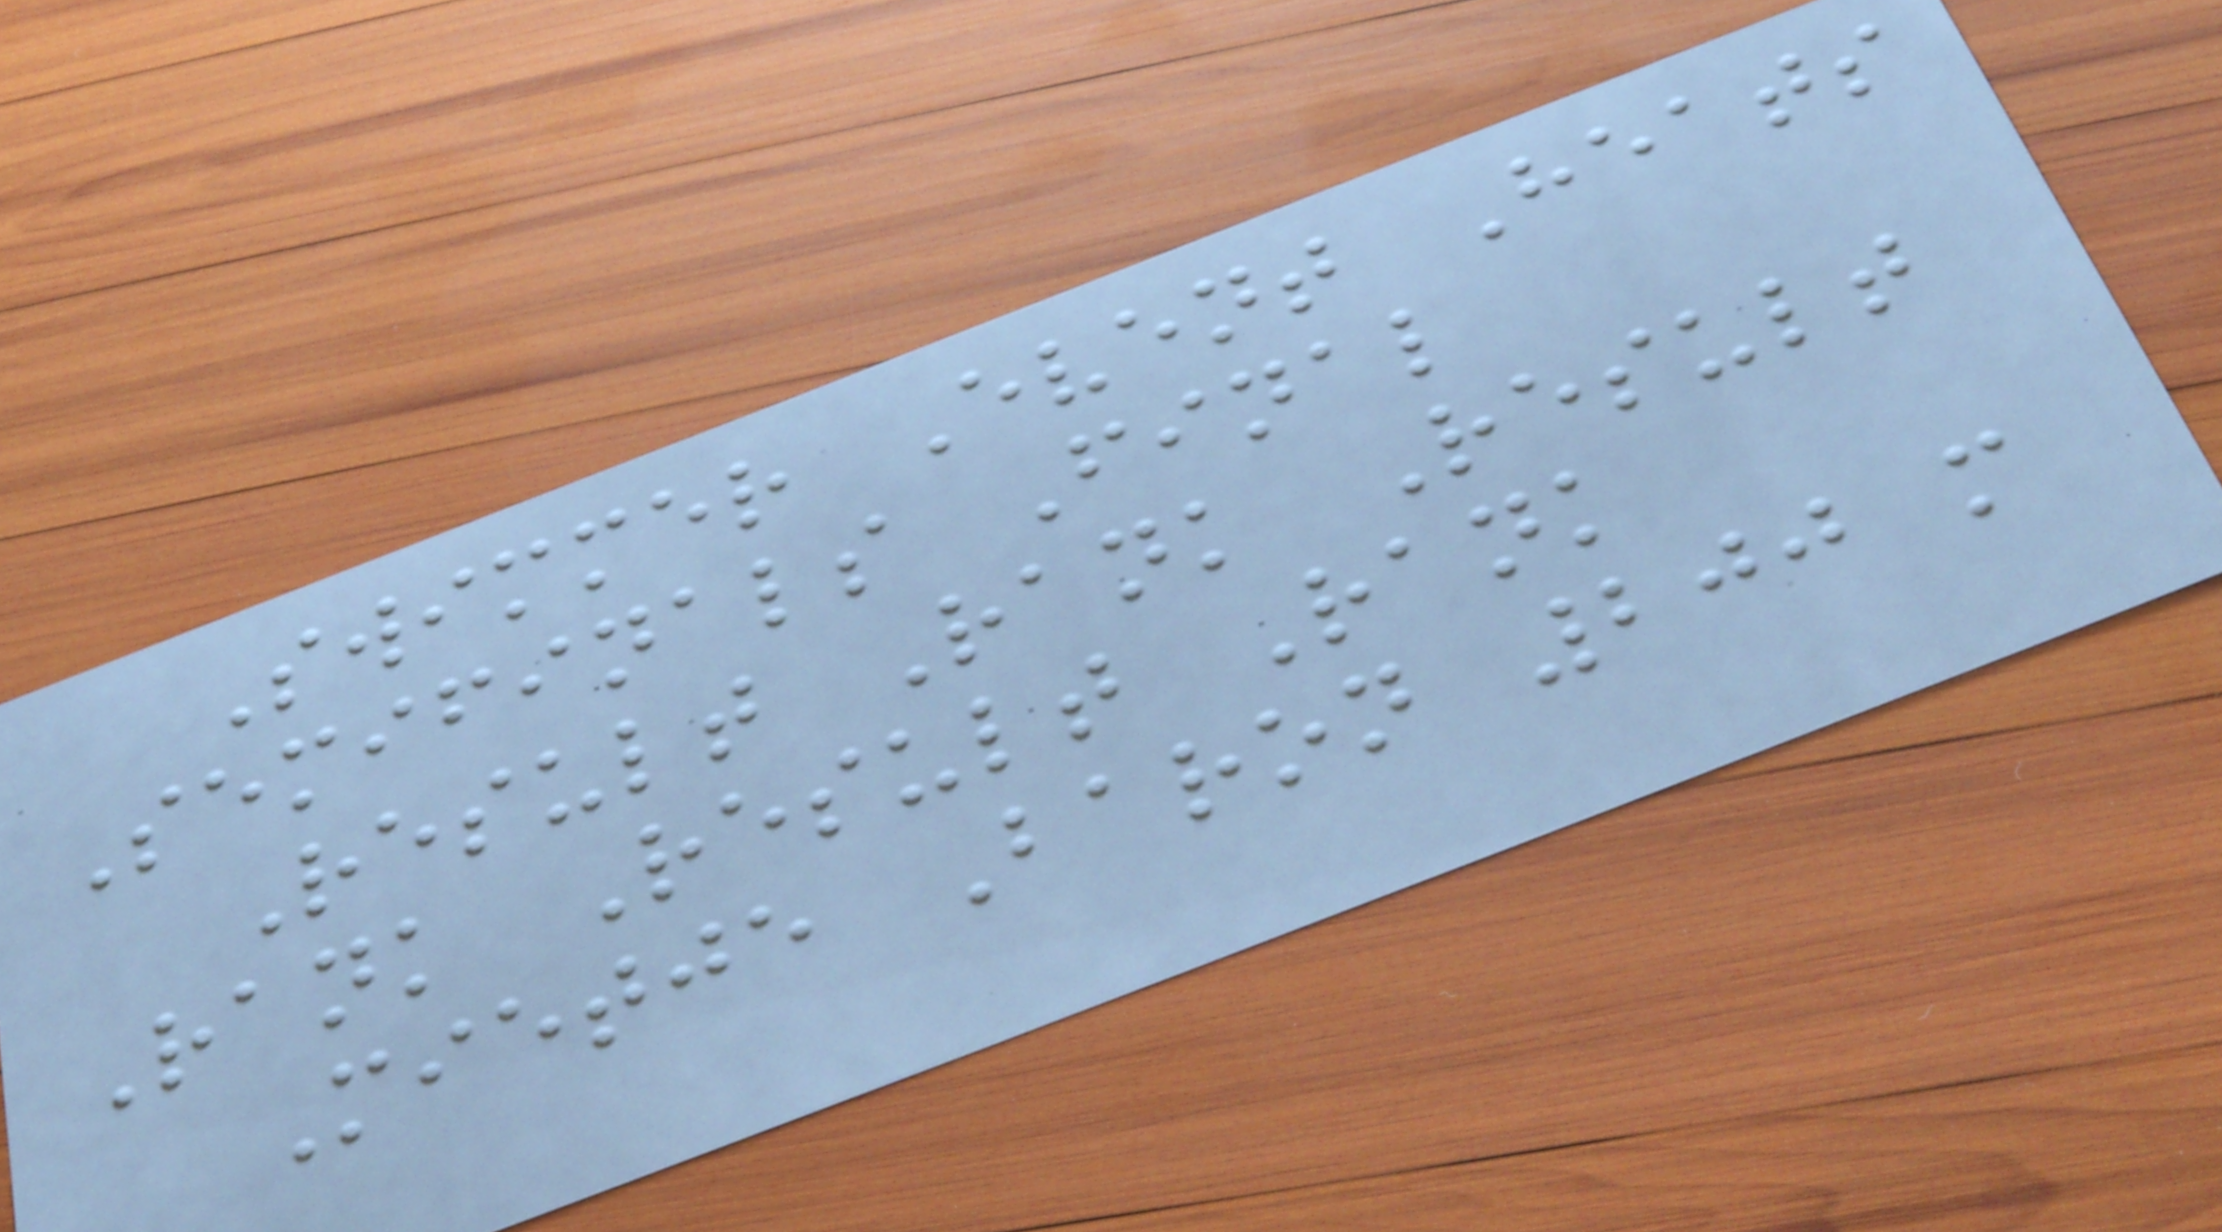Swimmer Event Heats
Semifinals Final
Result Rank Result
Rank Result Rank
Mietje Baron 200 m
